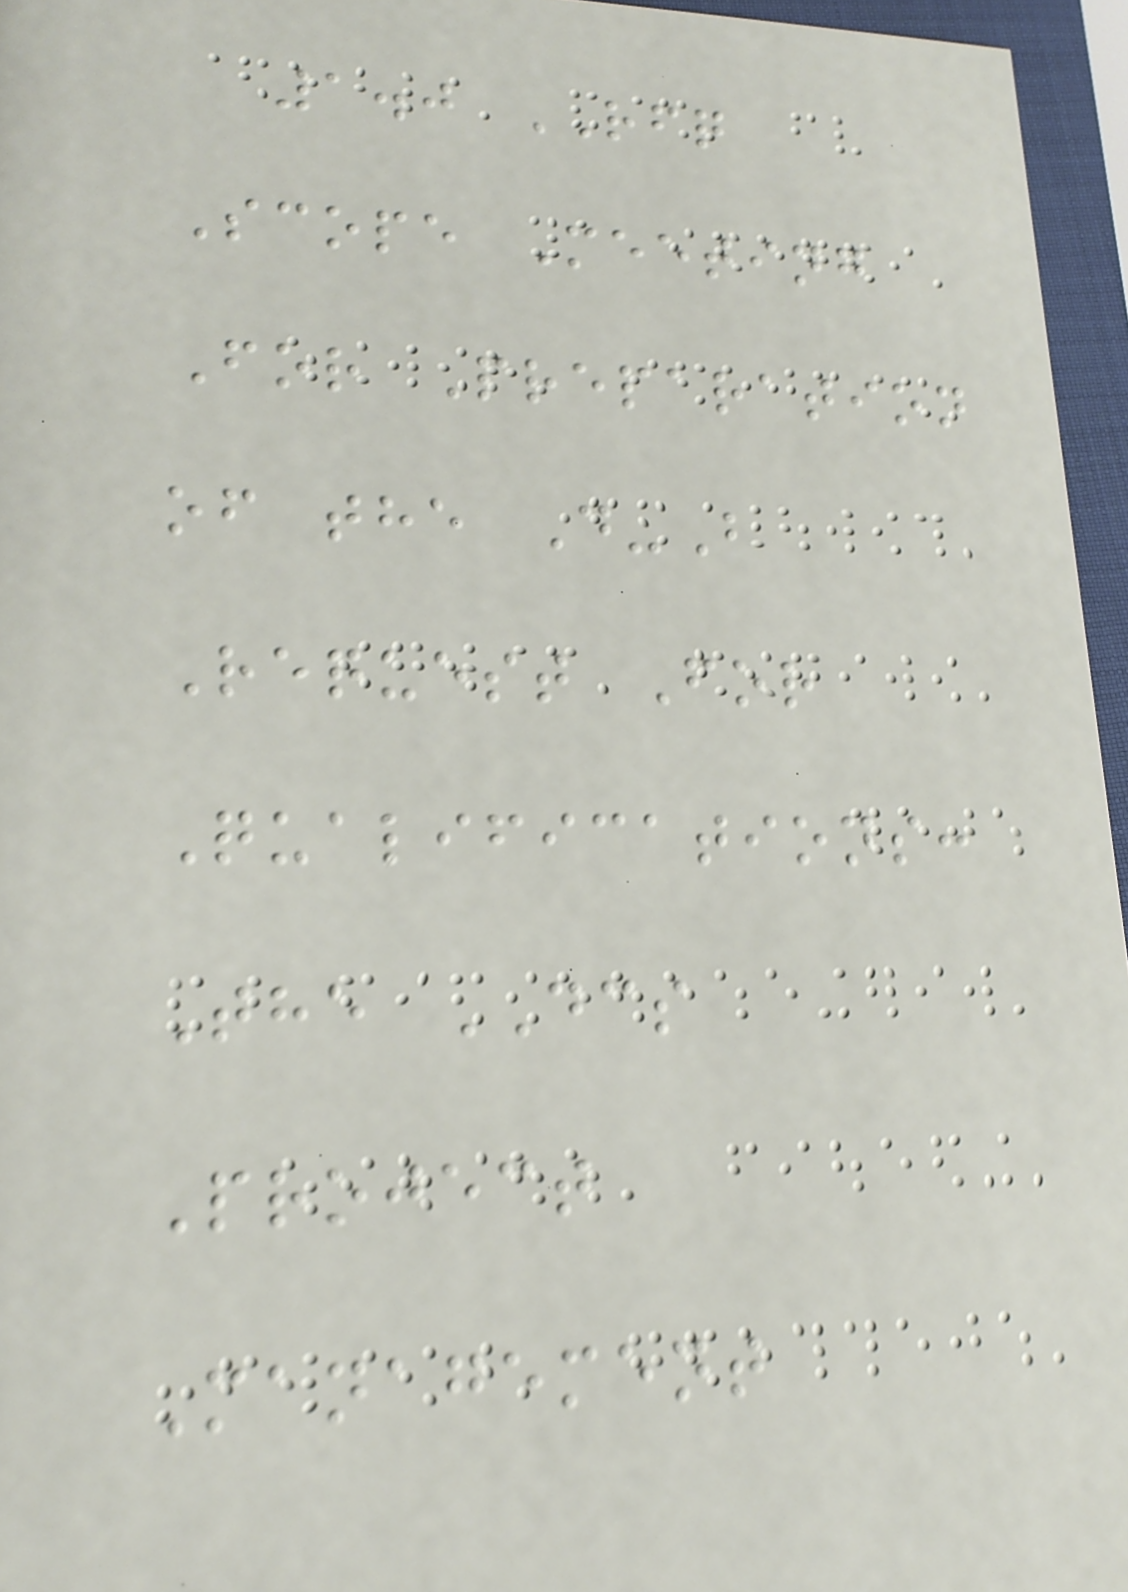1.0 RFQ
Scope Meeting
For Preparation
of the D-B
Request For
Qualifications:
The DCS
Project
Management
